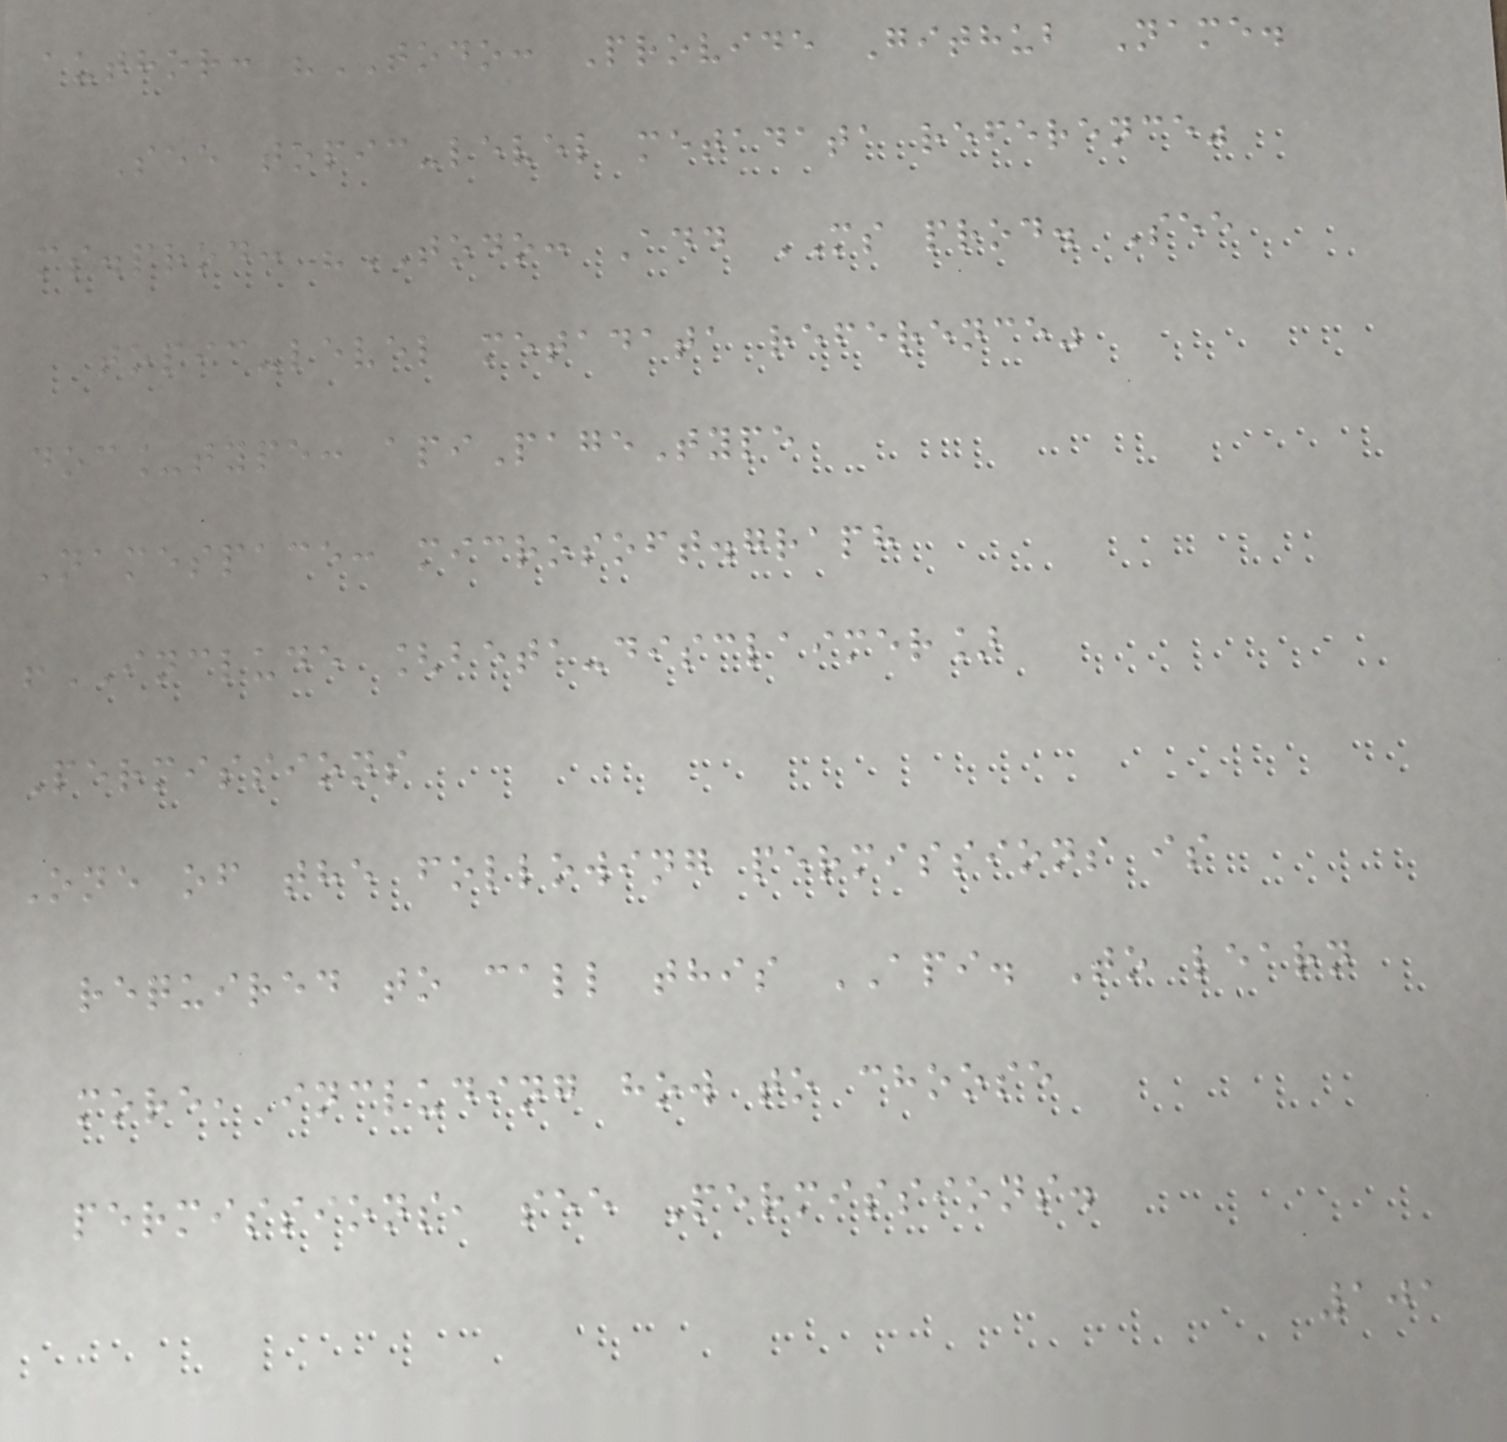author: "TODO: Provide Github Name.
See topic-level metadata reference"
ms.prod: "TODO: Add MS prod. See
topic-level metadata reference"
doc_type: apiPageType
Namespace: microsoft.graph
!INCLUDE [beta-disclaimer]
Permissions
One of the following permissions is
required to call this API. To learn
more, including how to choose
permissions, see Permissions.
101
